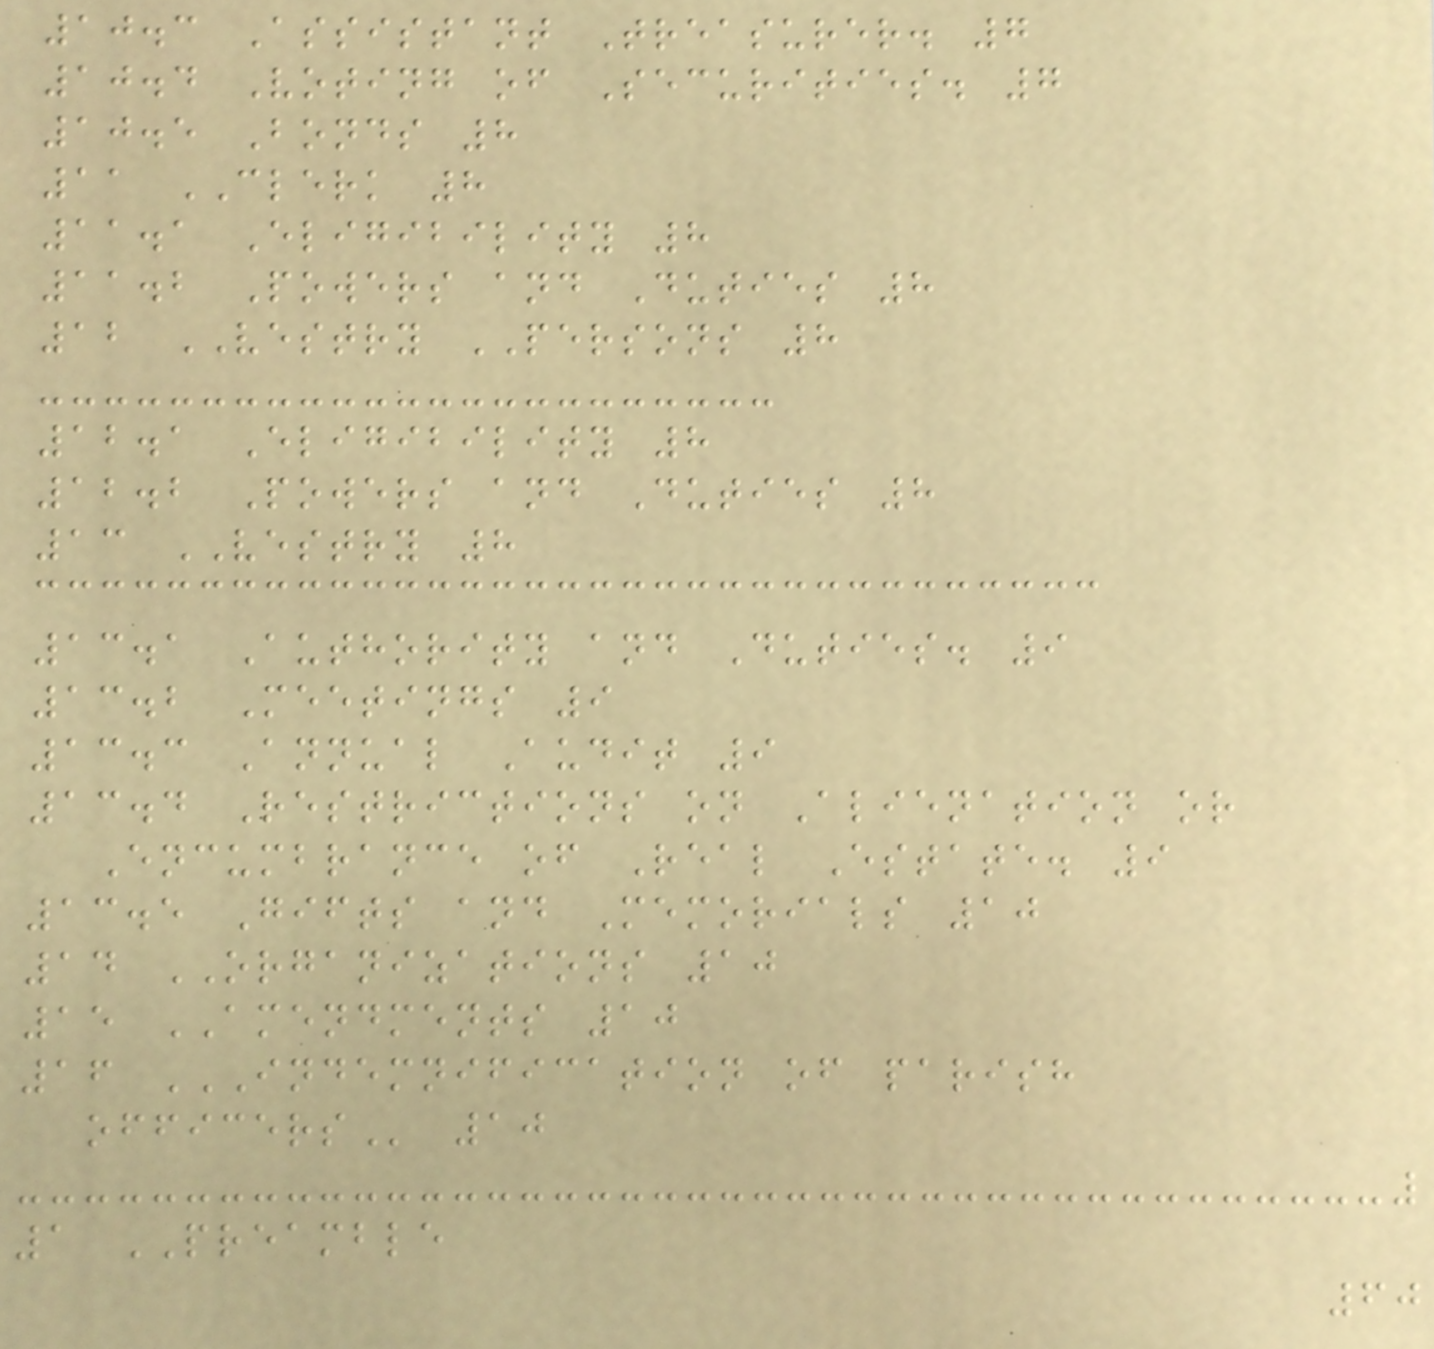10.3 Assistant Treasurer. 7
10.4 Voting of Securities. 7
10.5 Bonds 8
11 CLERK 8
11.1 Eligibility 8
11.2 Powers and Duties 8
12 VESTRY PERSONS 8
12.1 Eligibility 8
12.2 Powers and Duties 8
13 VESTRY 8
13.1 Authority and Duties. 9
13.2 Meetings 9
13.3 Annual Audit 9
13.4 Restrictions on Alienation or
Encumbrance of Real Estate. 9
13.5 Gifts and Memorials 10
14 ORGANIZATIONS 10
15 AMENDMENTS 10
16 INDEMNIFICATION OF PARISH
OFFICERS 10
1 PREAMBLE
60
